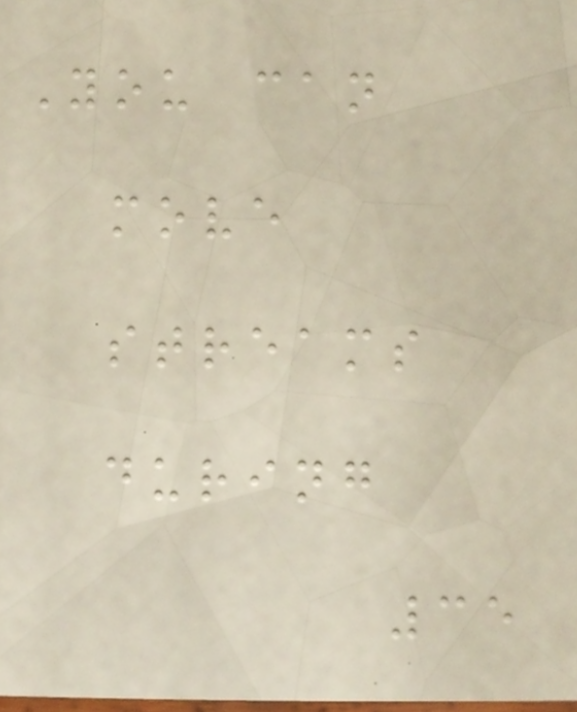You can
move
streams
during
35
